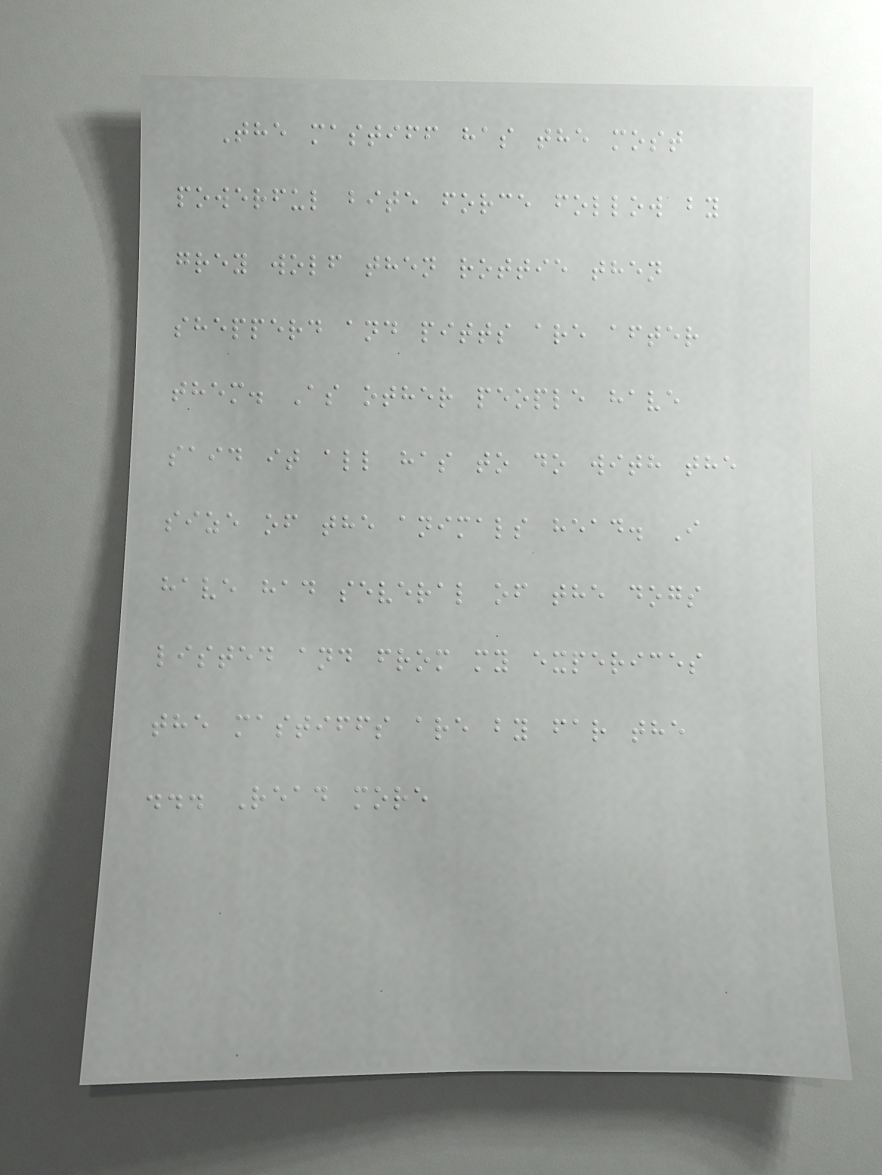The mastiff has the most
powerful bite force follow by
grey wolf then rottie then
shepperd and pitts are after
them. As other people have
said it all has to do with the
size of the animals head. I
have had several of the dogs
listed and from my experices
the mastiffs are by far the
... Read more
